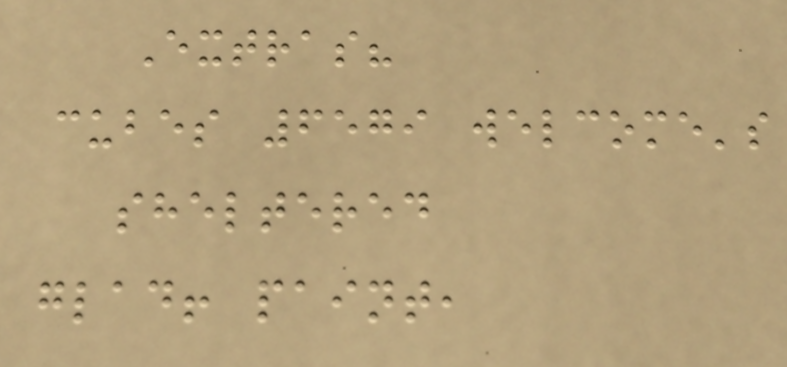Extras?
cubes 6579 welcome's
sheltered
glad! paint,
